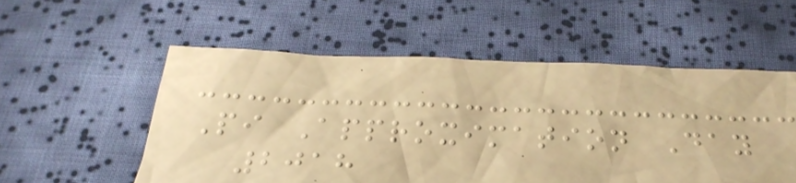Pi Approximation Day
2018
